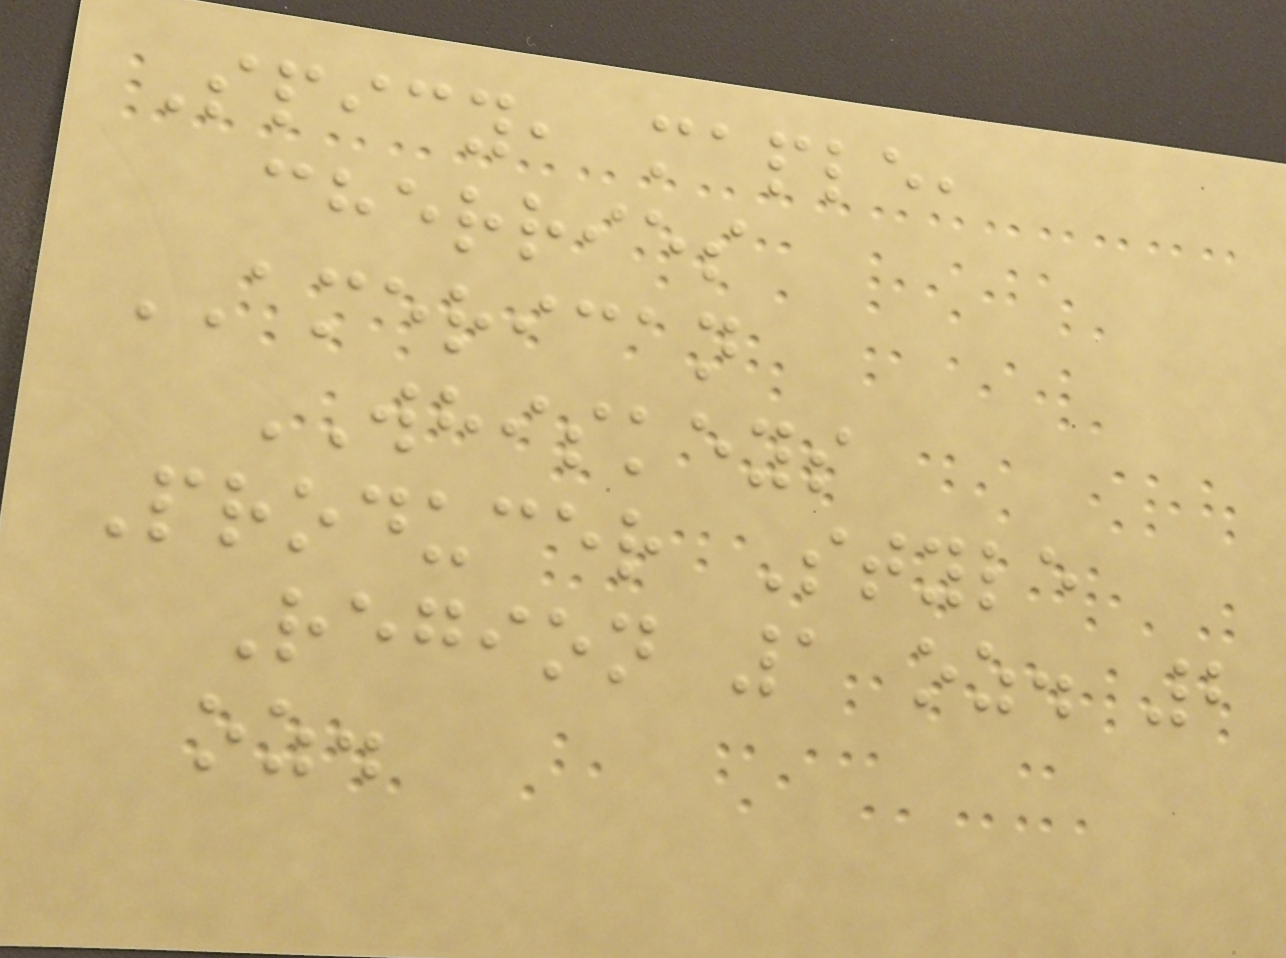Spicy, maple,
cherries
AMERICAN
WHISKEYS
Producer Style
Region 1 oz. 2
oz.
